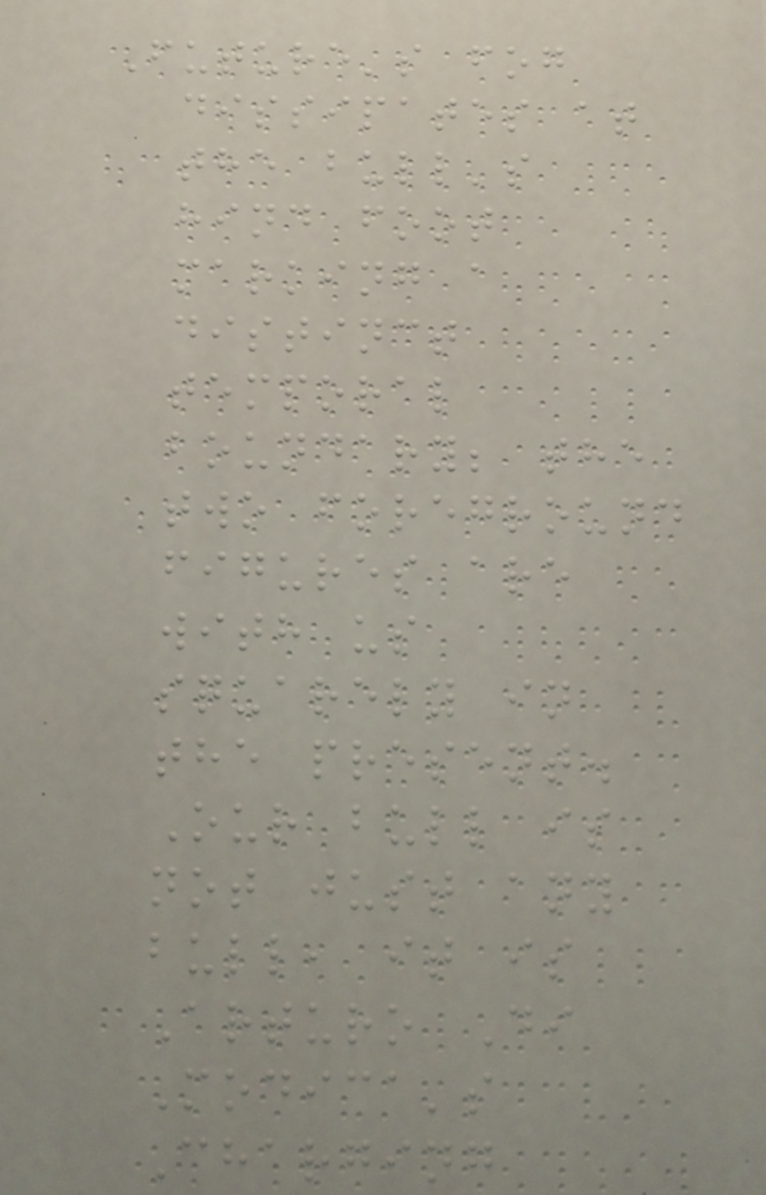Future's fog
dissipates at
the bull's
hind foot
marking a
distinct
temporal
boundary; the
two foreground
figures are
with us
squarely in
the present.
Our bull is
not just any
bull, it is
Arturo Di
Modica's
Charging
